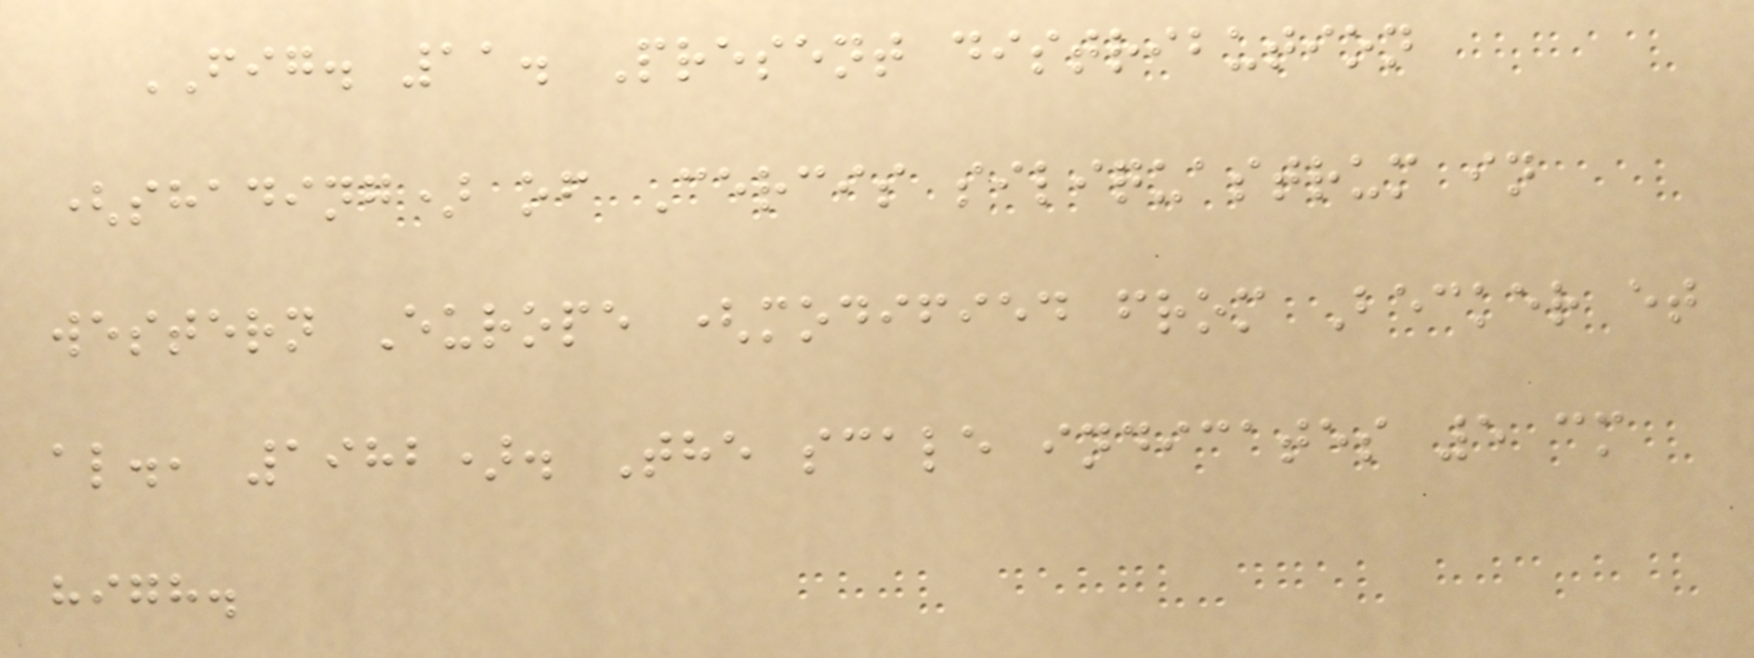FIG. 11. Present distribution
(shading) of Cercis siliquastrum in
western Europe (modified from Becker et
al., 1982). The scale indicates 5 cm
high.
